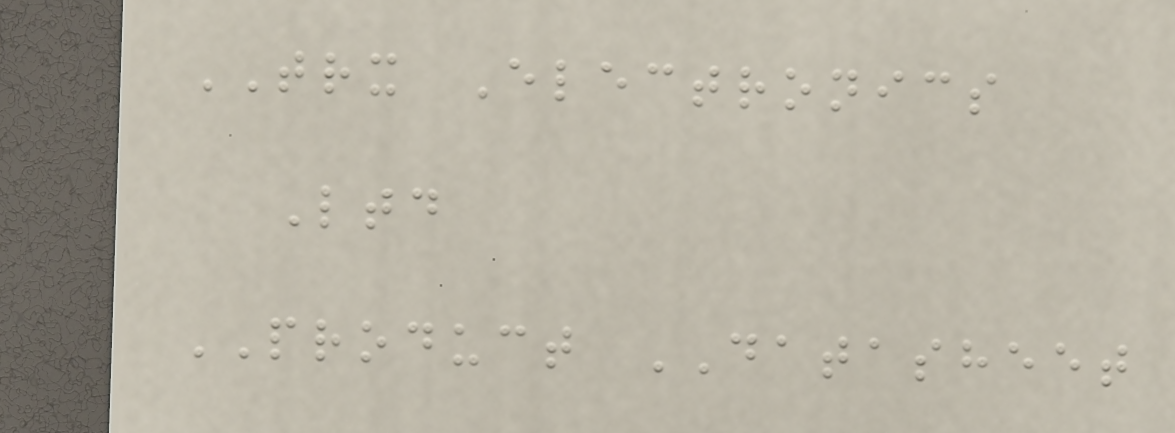TRX Electronics
Ltd
PRODUCT DATASHEET
